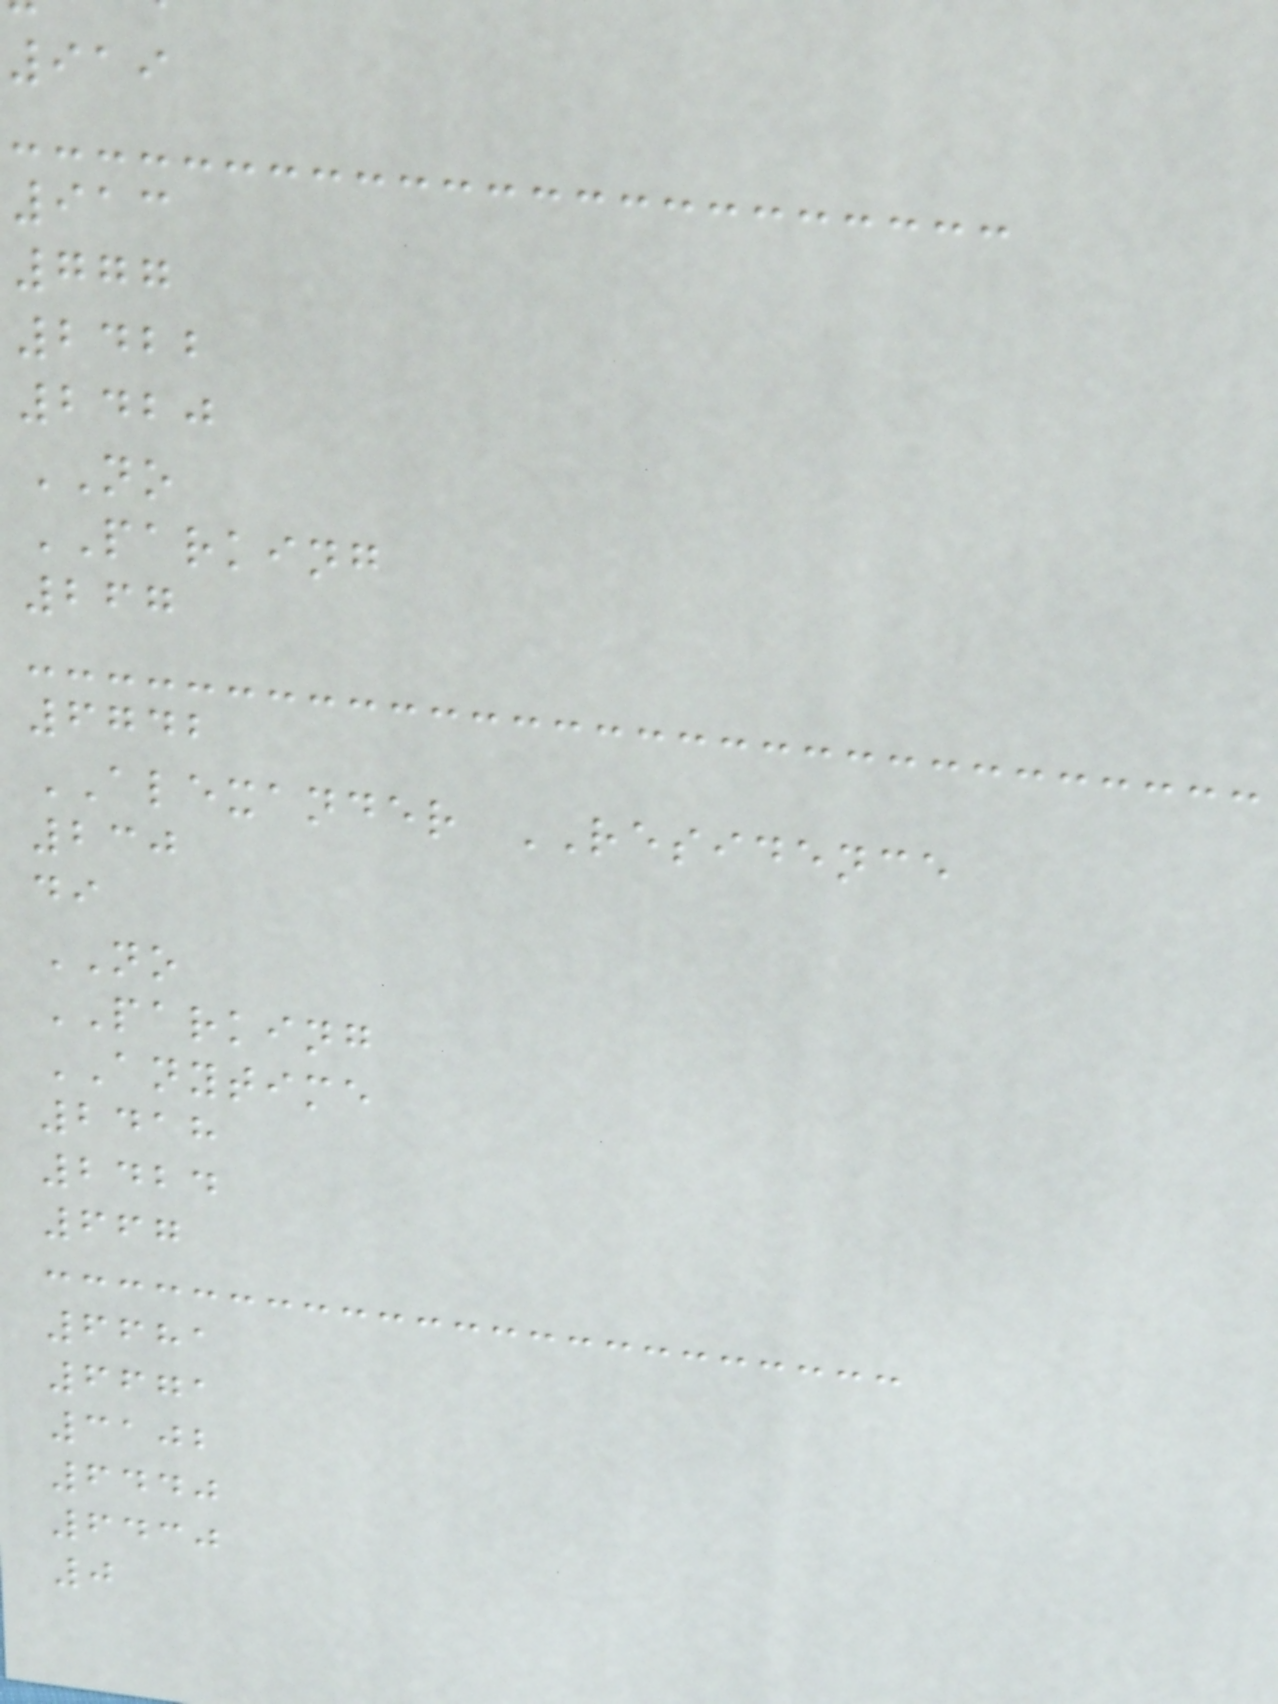919
913
777
2422
2420
NO
PARKING
267
6742
ALEXANDER RESIDENCE
230
di
NO
PARKING
ANYTIME
2418
2424
667
6681
6671
3102
6440
6430
0
